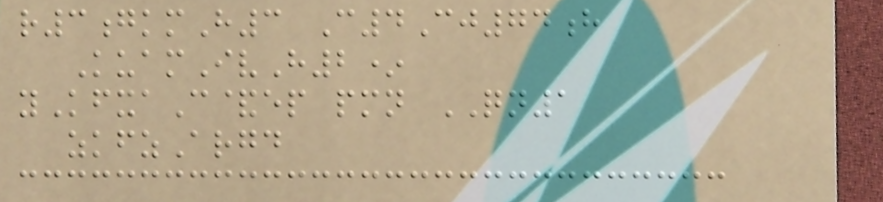r3gkmH3 C4Cj74h
KuamIvH2*
yKfxaC&ep pmn QN1
zkfzArgd
